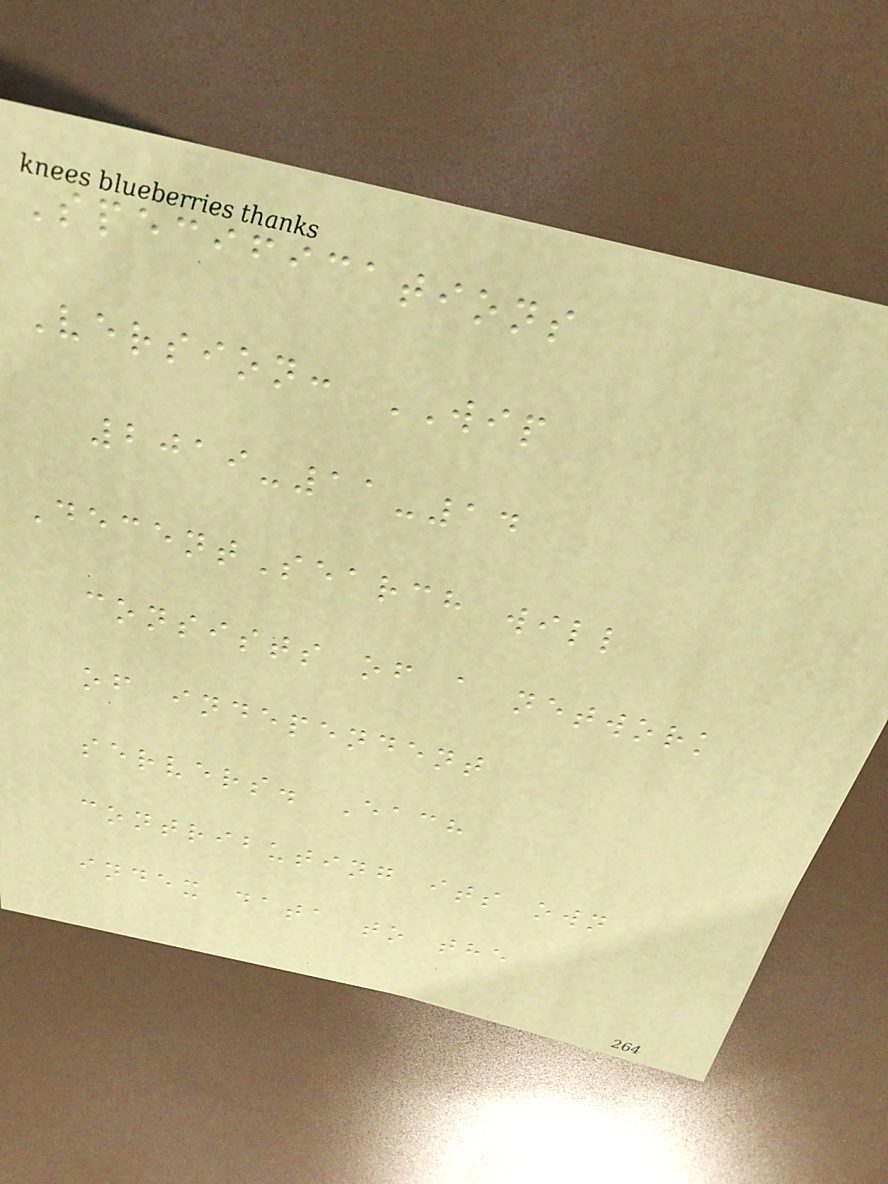Specifications
Version: WIP
2019-11-14
DecentSearch will
consists of a network
of independent
servers. Each
contributing its own
index data to the
